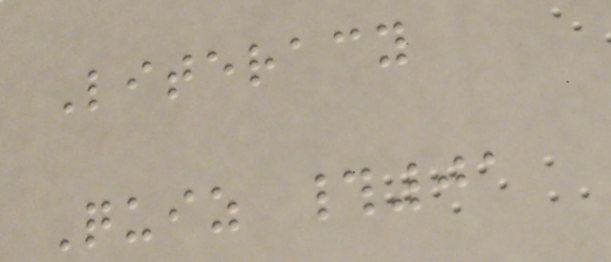Literacy
Quiz #01
